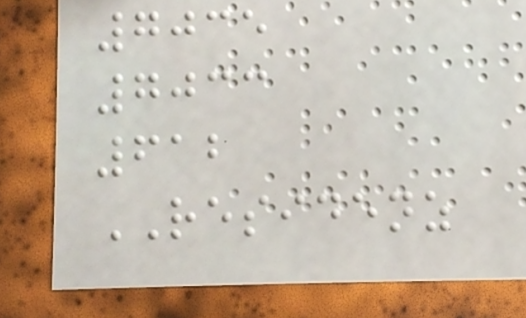7035
7033
612
RESIDENZ
